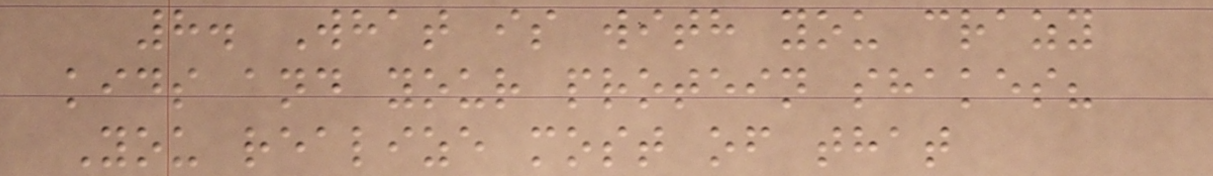8. What is with you crazy
kids and your protein shakes?
You realize most of that
